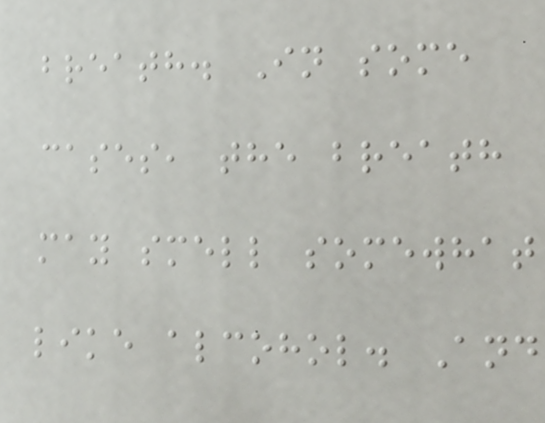breath. In some
cases, the breath
may smell somewhat
like alcohol. And
